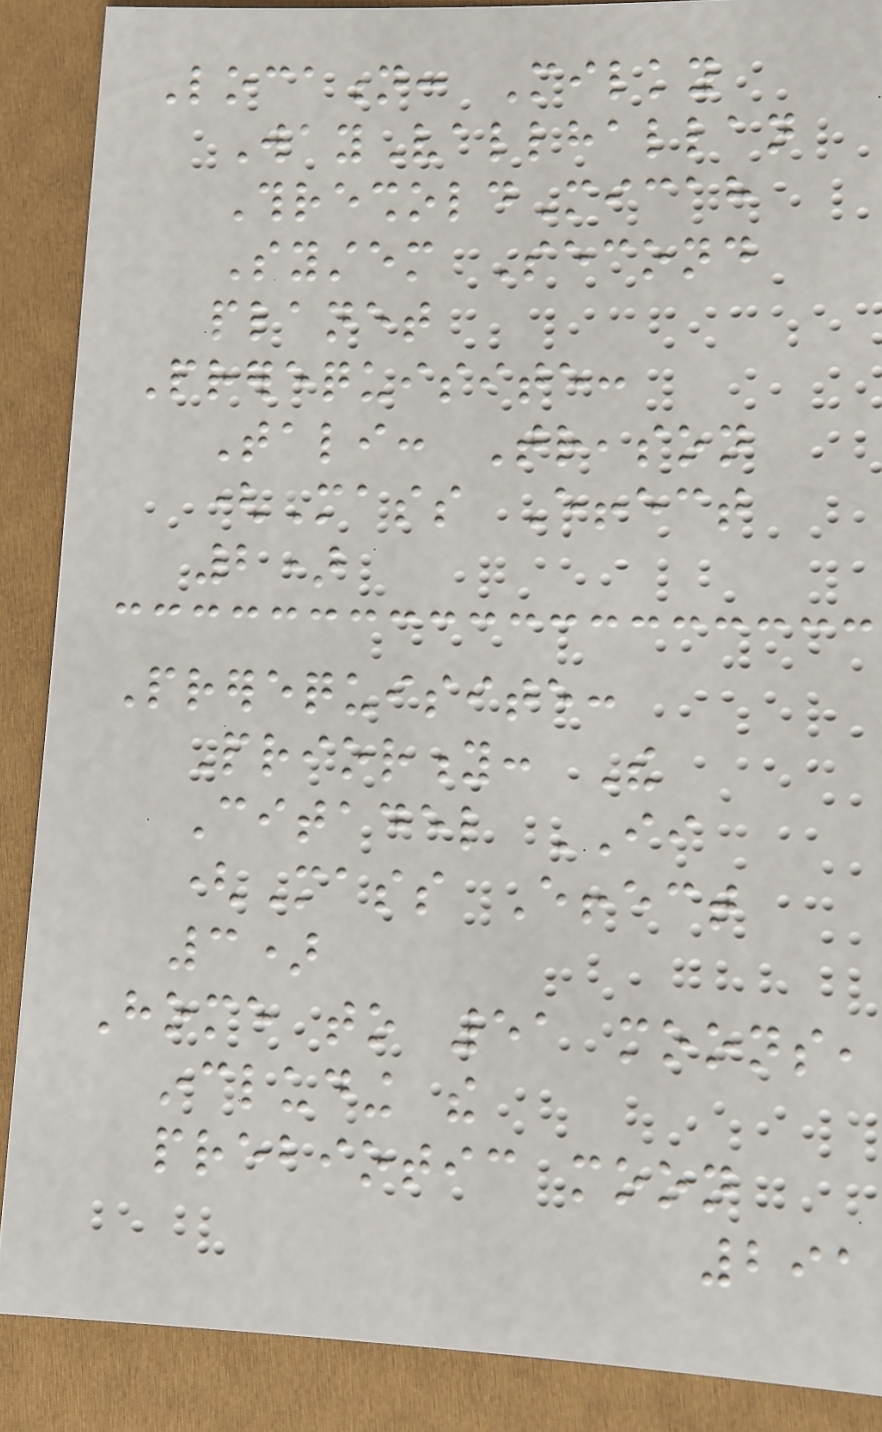Location: Milky
WayVallhallan
ThresholdMicah
System Second
planet
Prerequisite:
Tali: Treason
(Mass Effect
2)
Prerequisite:
Priority: The
Citadel II
(Mass Effect
3)
Home to 51 moons,
including the
prebiotic moon
291
